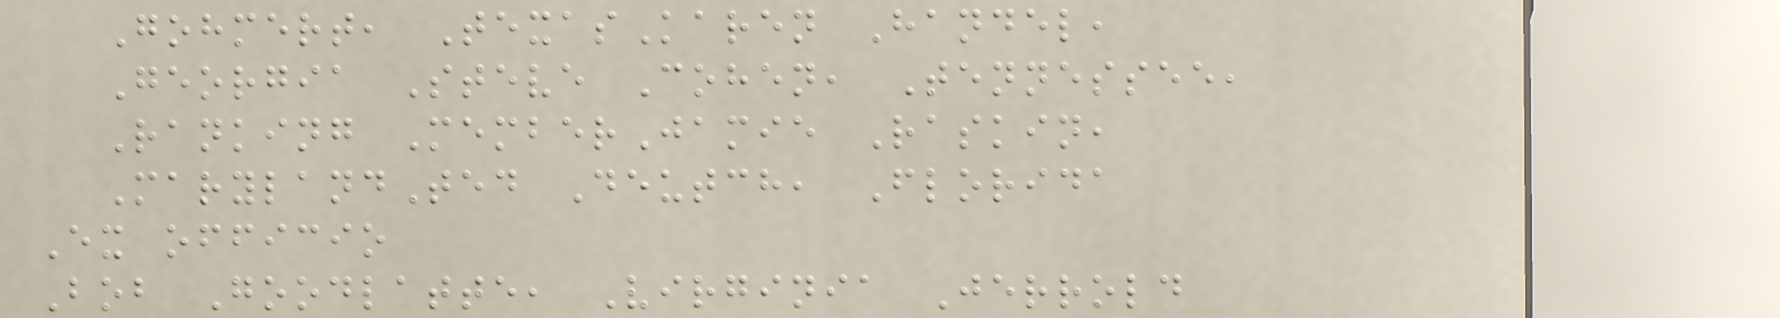Gohmert, TexasKaren Handel,
Georgia Steve Cohen, Tennessee,
Ranking MemberJamie Raskin,
MarylandTed Deutch, Florida
Ex officio
Bob Goodlatte, Virginia Jerrold
